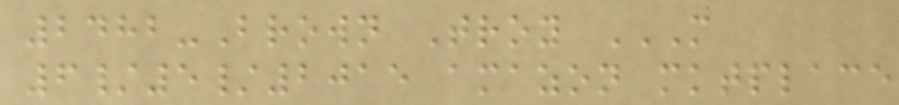2482-Brown Troy M
6/5/2015 AMAZON MKTPLACE
